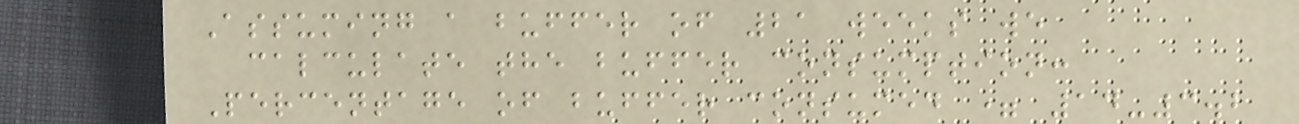Assuming a buffer of 21 weeks we
calculate the buffer consumption:
Percentage of buffer consumed = 14-3.2
